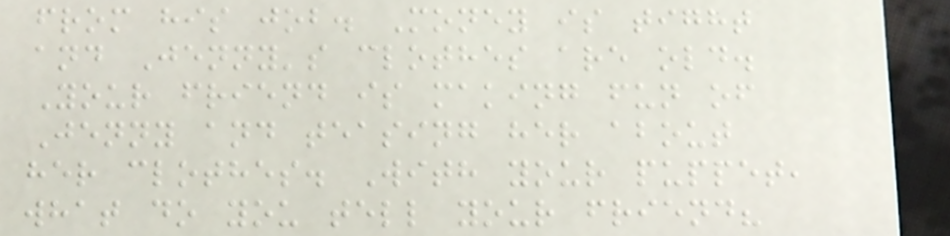from his job. Money is tight
and Jenny's clothes are old.
Your friend is making fun of
Jenny and teasing her about
her clothes. With your puppet,
what do you tell your friend?
